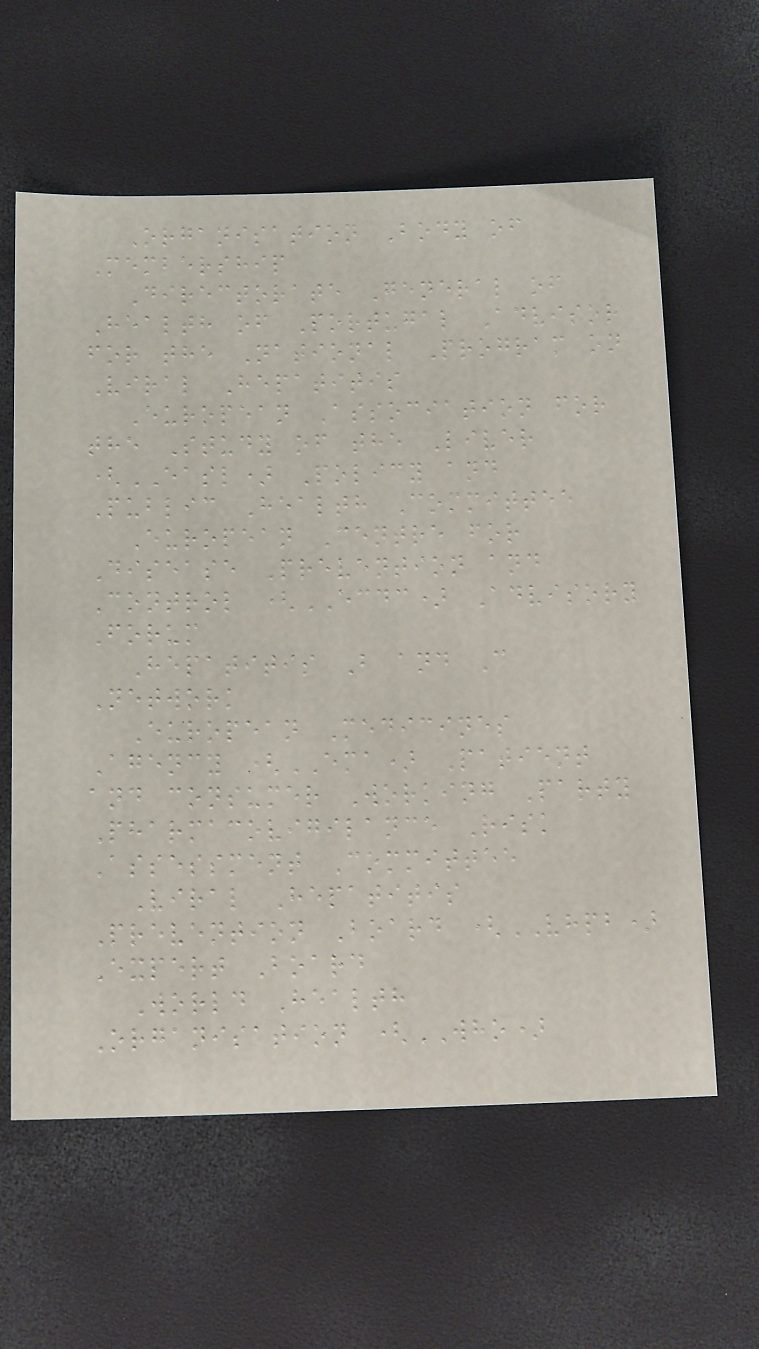Organisation Body of
Membership
Directorate General of
Health of Portugal Advisor
for the National Program on
Viral Hepatitis
European Association for
the Study of the Liver
(EASL) Policy and
Public Health Committee
European Centre for
Disease Prevention and
Control (ECDC) Advisory
Forum
Hepatitis B and C
Network
European Medicines
Agency (EMA) Patient
and consumer Working Party
Pharmacovigilance Risk
Assessment Committee
Viral Hepatitis
Prevention Board (VHPB)
Expert Board
World Health
Organisation (WHO)
